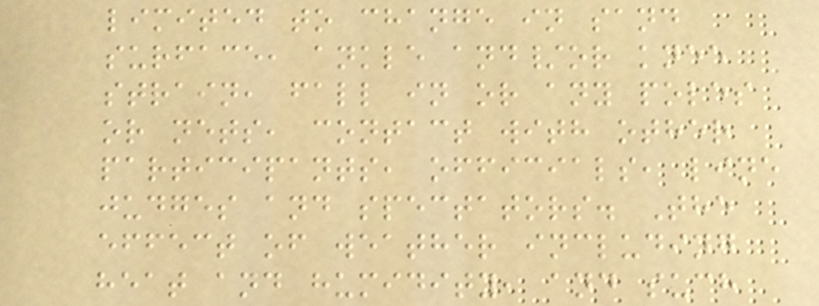limited to change in sand
surface, ankle and/or knee
strain, fall in or any poles
or nets, contact with other
participants, officials, line
judges and spectators. The
effect of weather including
heat and humidity, and such
